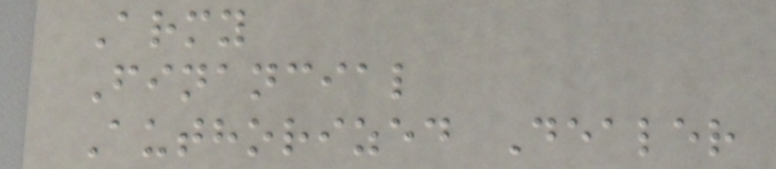Army
Financial
Authorized Dealer
